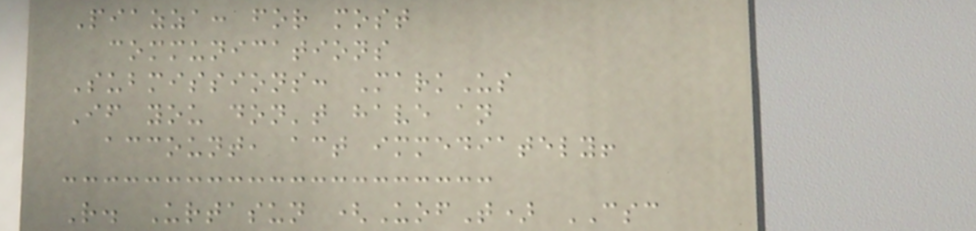Piazza: for most
communications
Submissions: MarkUs
If you don't have an
account, act immediately!
R. Urtasun (UofT) CSC
